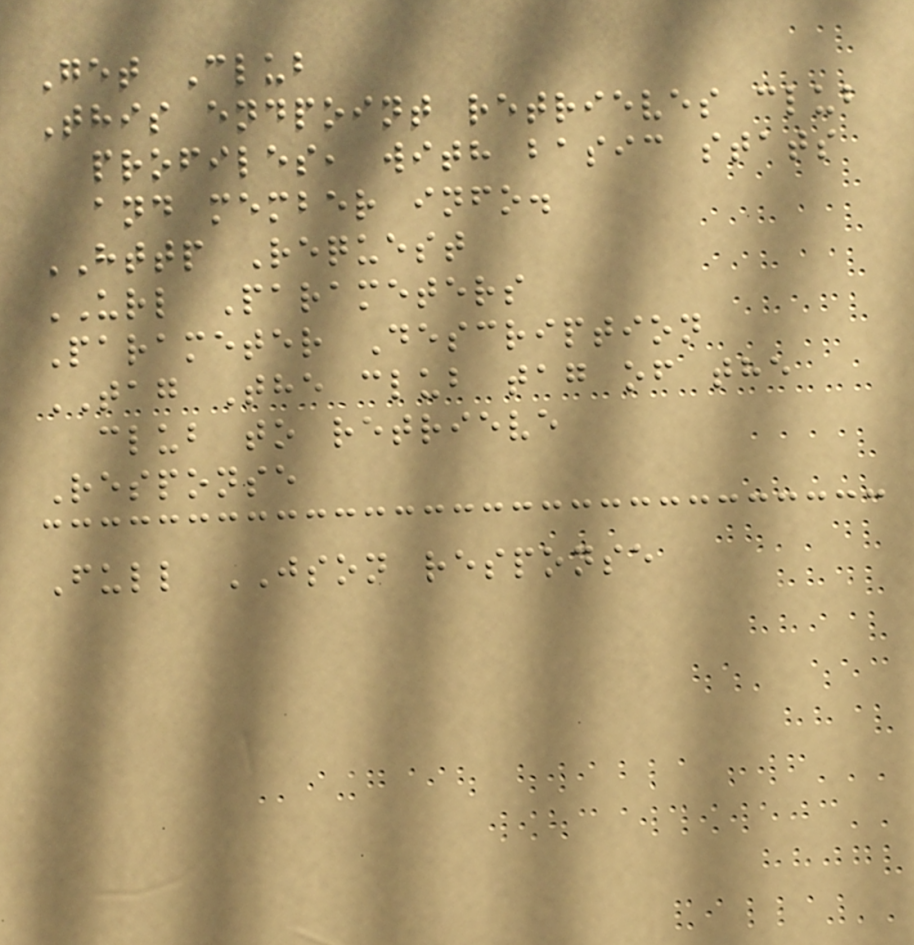Get Club
This endpoint retrieves club
profiles, with basic stats
and member info.
HTTP Request
URL Parameters
Parameter Description
TAG The club tag of the
club to retrieve
Response
Full JSON response
